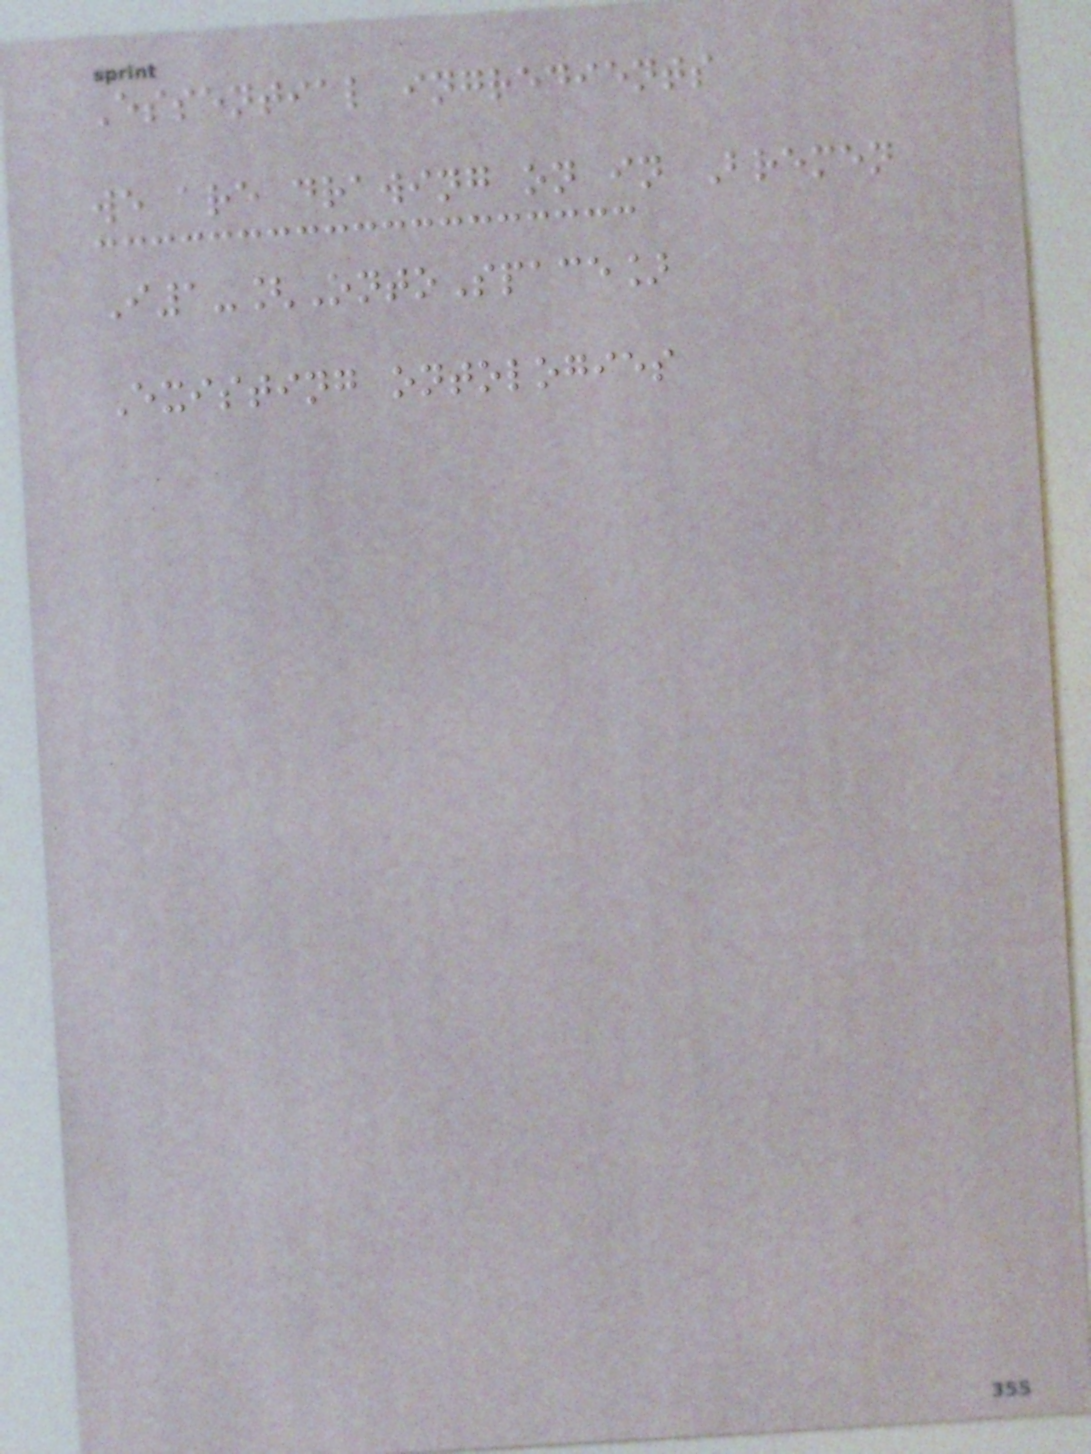Essential ingredients
we are drawing on in Bremen
I1-[OntoSpace]
Existing ontologies
